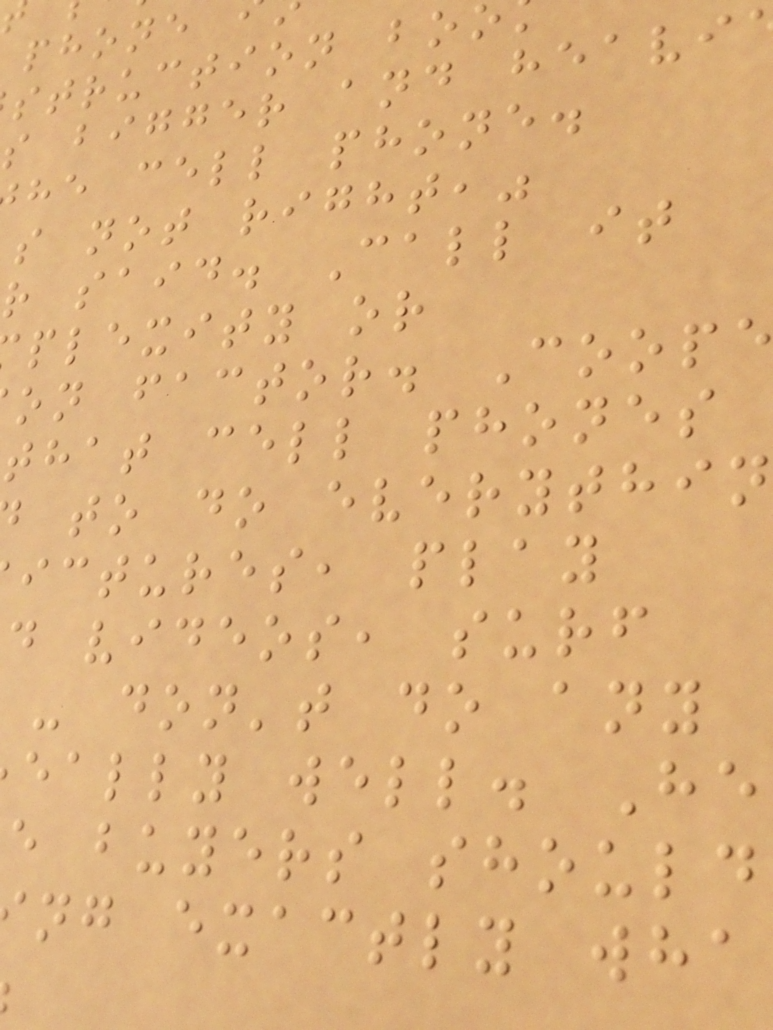struction bo
s bigger and heavi
he cell phone.
s not right,"
r said. Call it
plexity or
on factor. Coope
that cell phones
to do everythin
ictures, play
d videos, surf
- don't do any
eally well. He
e buyers should
ng exactly wha
